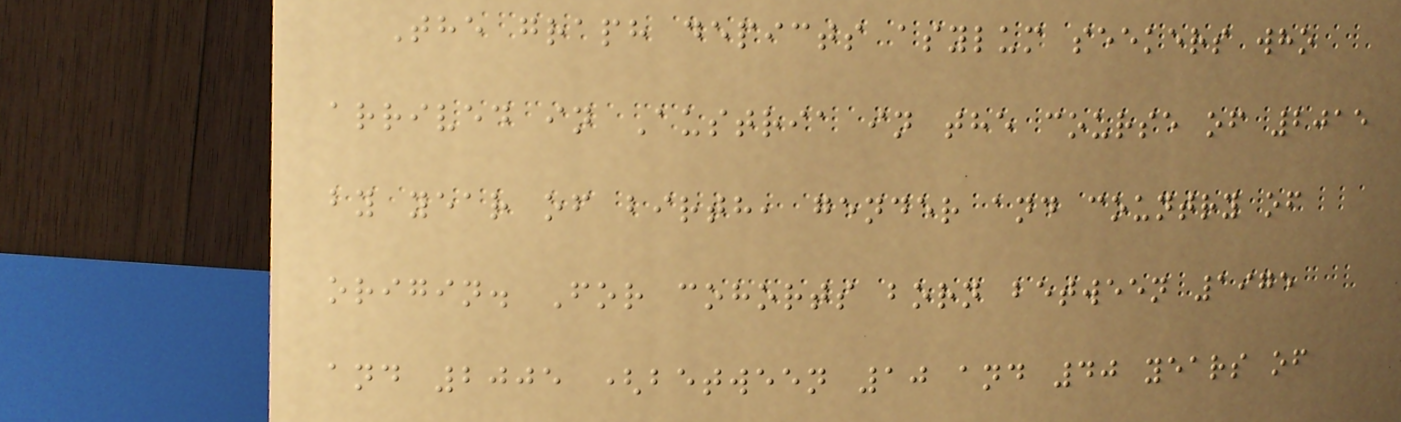The graph depicts asylum seekers who
arrived in Austria in the course of 2015
by year of birth, gender and country of
origin. For cohorts born between 1975
and 2005 (between 10 and 40 years of
